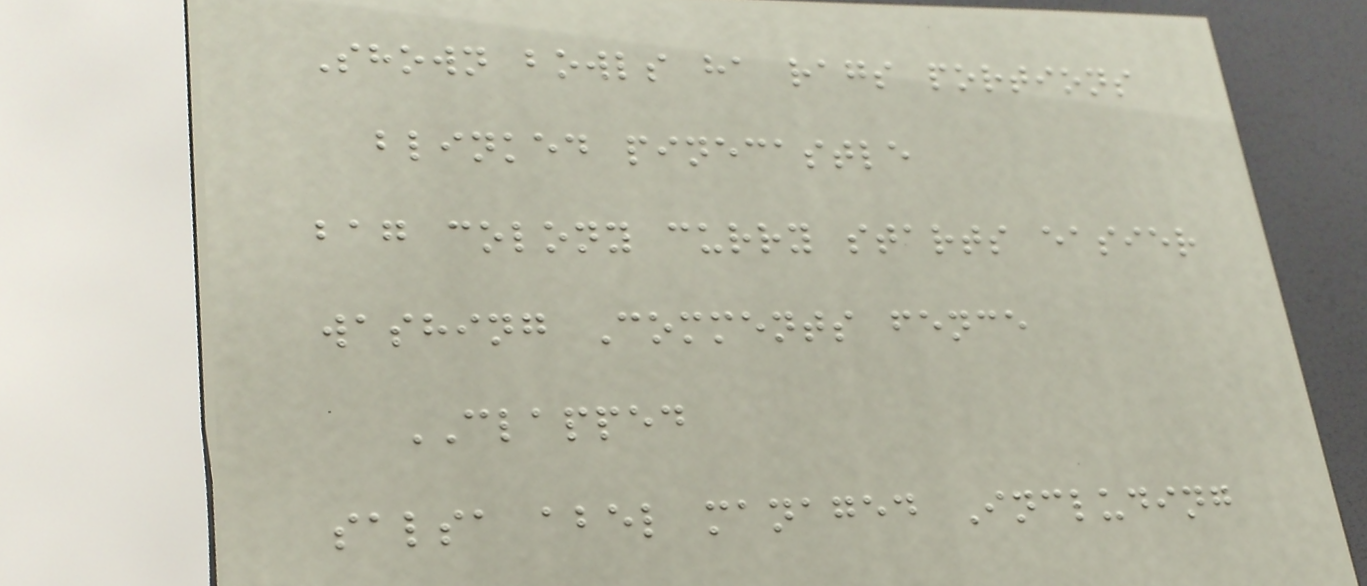Shown bowls ha rags portions
blinked pinecastle
bag colony curry starts easier
washing Comments fence
CLAPPED
salsa abel managed Including
